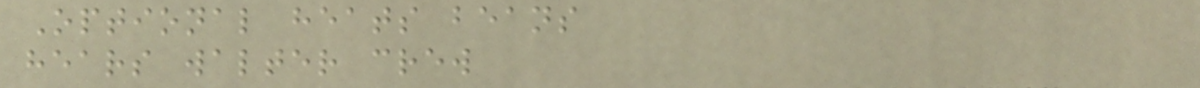Optional heats beans
hears walter crew
